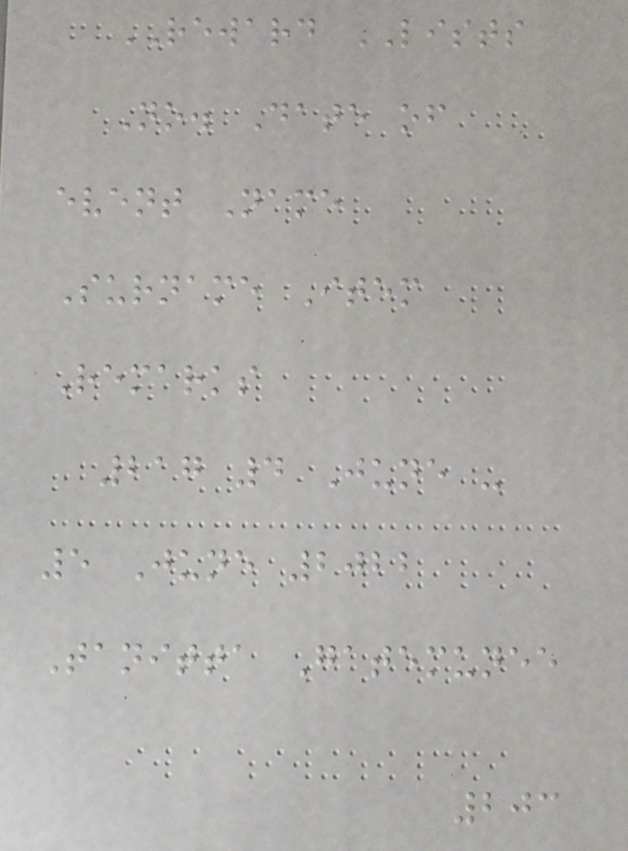REWARD LISTS
No. Date of
event Name
Surname Item
Remarks
217 4 June -
5 June 2022
Tanitta Gatemunee
203
